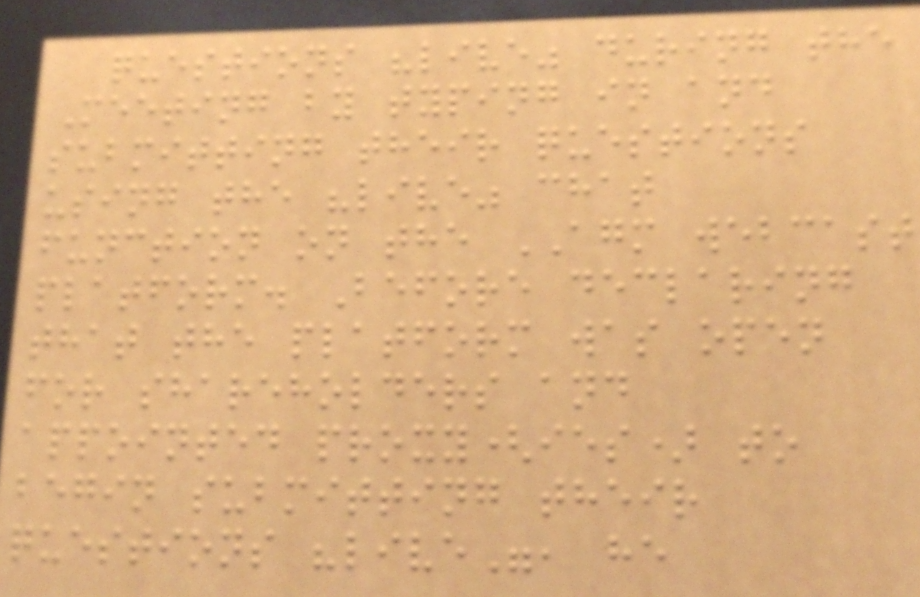questions "live" during the
Meeting by typing in and
submitting their questions
using the "live" chat
function on the AGM webcast
platform. Before declaring
that the platform was open
for shareholders and
appointed proxy(ies) to
begin submitting their
questions "live", he
